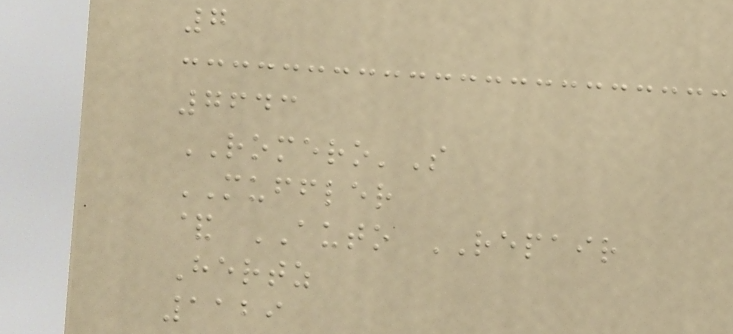7
7643
ROMERO'S
MUFFLER
& AUTO REPAIR
Hertz
1129
